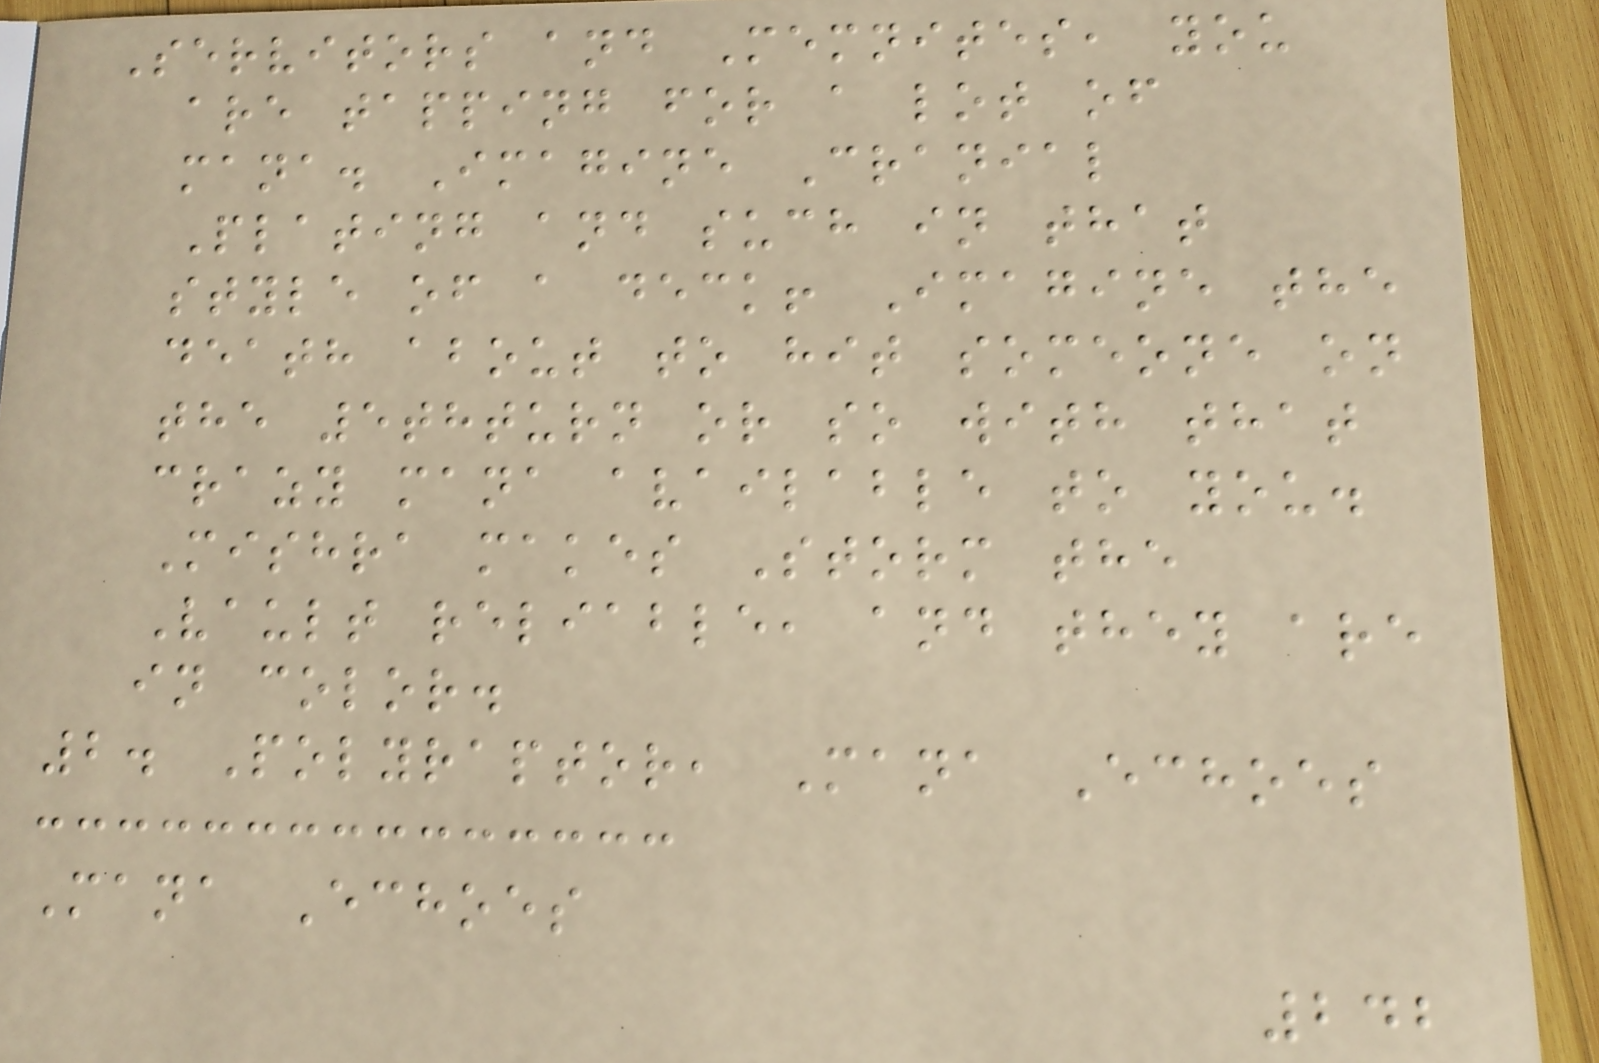Servitors and Memnites, you
are tapping for a lot of
mana. Imagine Cranial
Plating and such in that
style of a deck! Imagine the
death about to hit someone on
the 5thturn or so with that
crazy mana available to you.
Mishra makes Storm the
Vault reliable, and they are
in color.
2. Polyraptor, Mana Echoes
Mana Echoes
242
